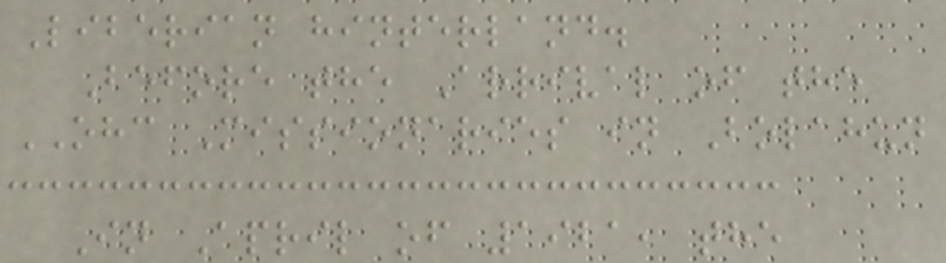Liberian hinterland.
Before the Arrival of the
OHC Missionaries in Bolahun
In April of 1921, the
